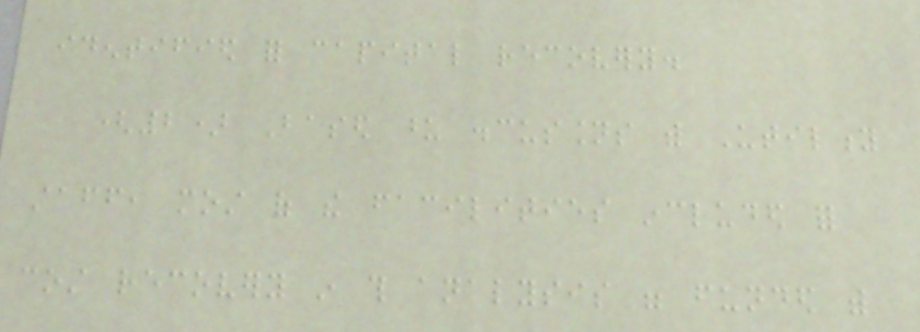identified for capital recovery.
(2) Based upon discussions with Utility
staff, most of the facilities included for
cost recovery in this analysis were funded with
